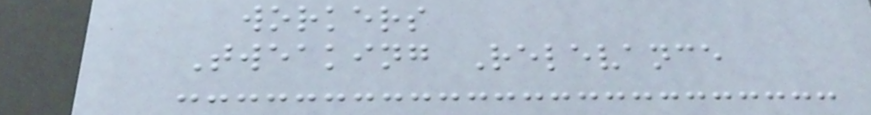workers
Tweaking Relevance
